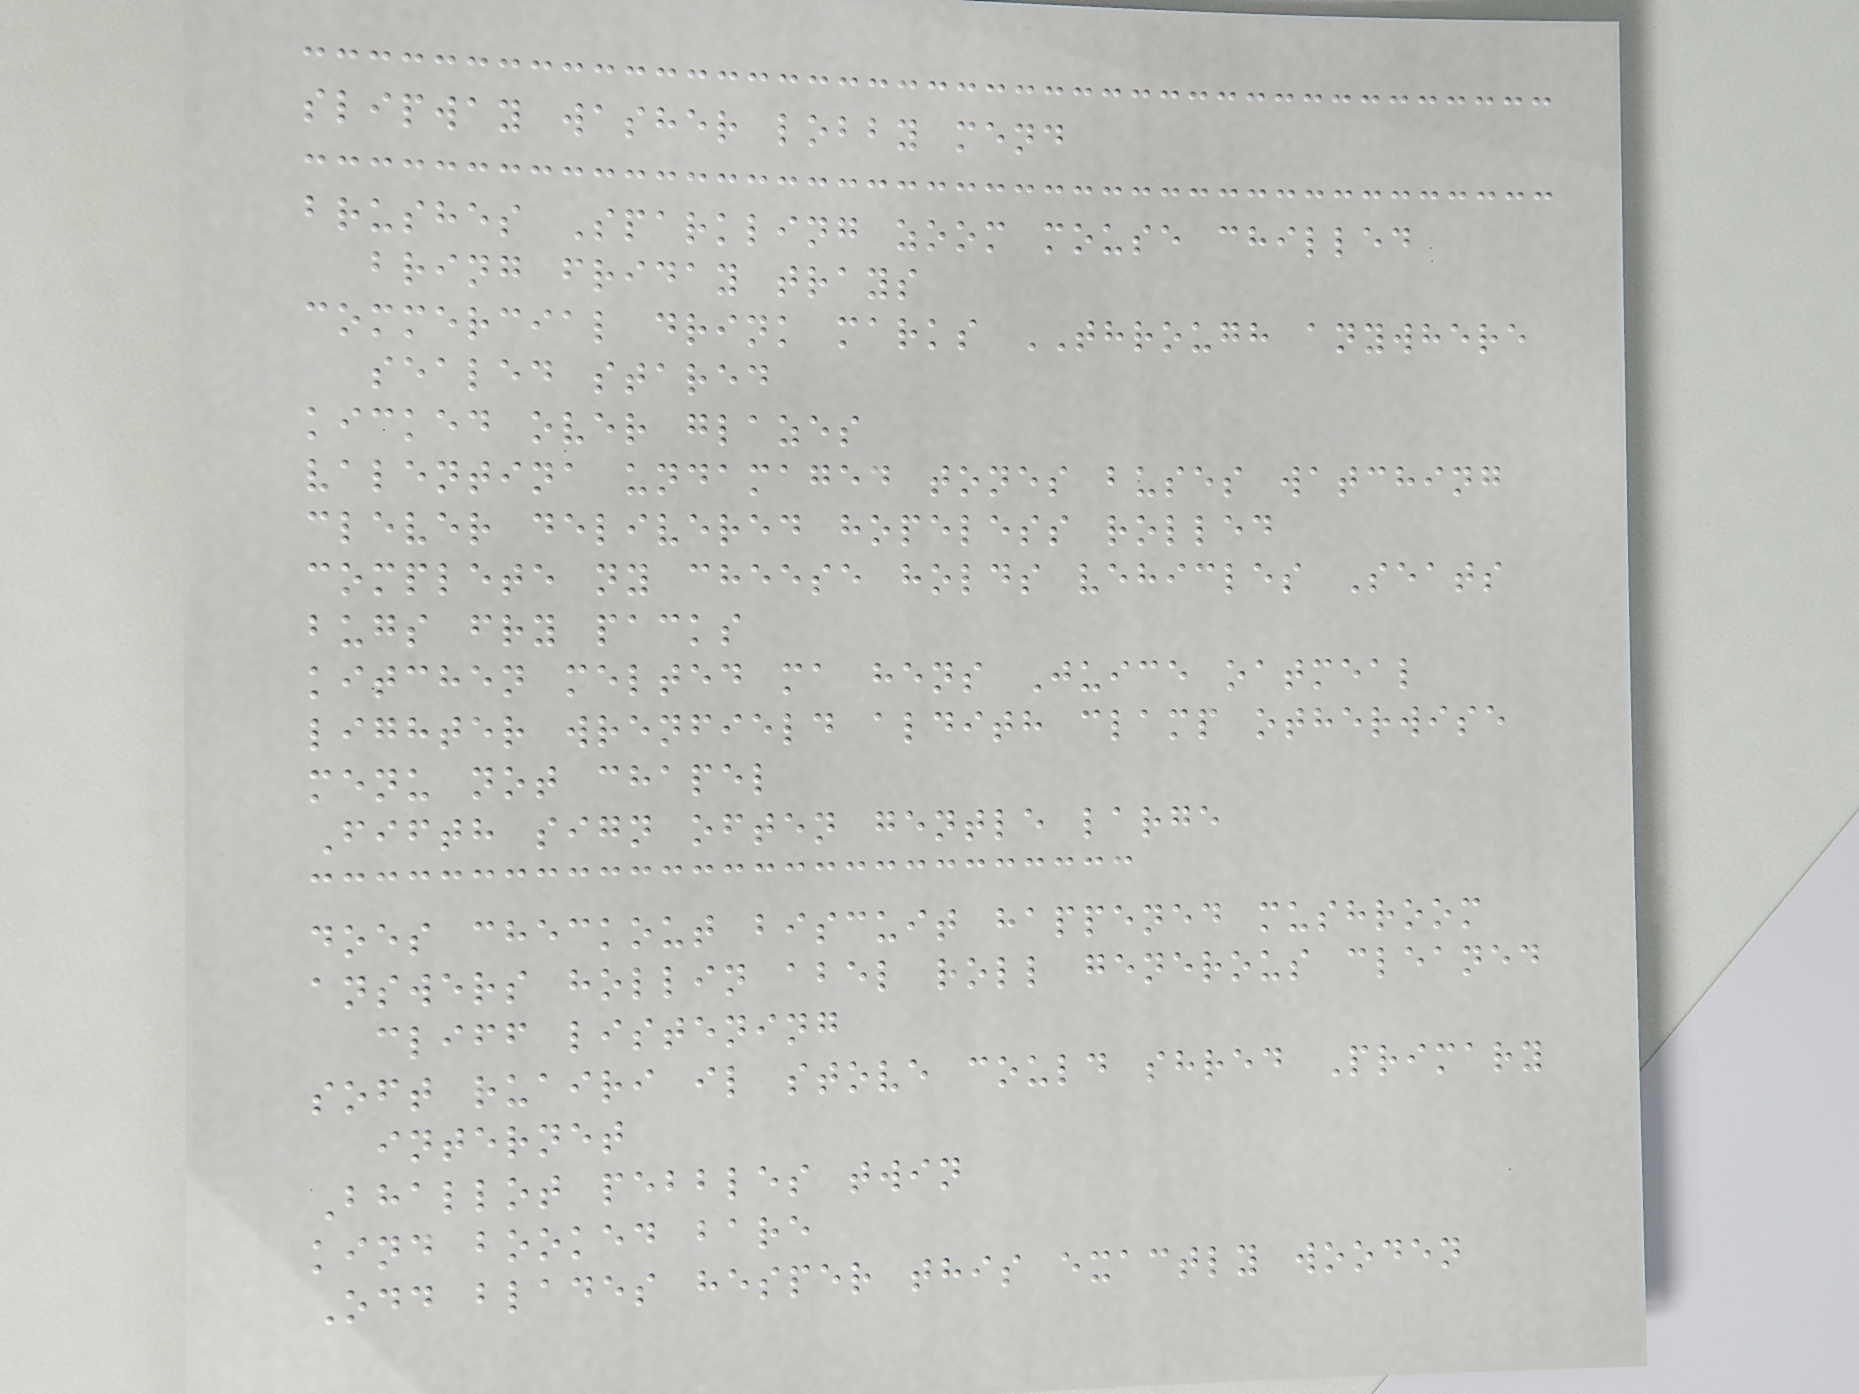slipway washer lobby mend
brushes Sparkling zoom mouse chilled
bring friday trays
commercial drink marks THROUGH anywhere
sealed stared
kicked over glazes
valentina undamaged tones buses watching
clever delivered hopeless rolled
complete ny cheese holds vehicles Seats
bugs fry packs
kitchen melted ma hens Juice oatmeal
lighter wrenfield aldith clamp otherwise
menu not chapel
Fifth sign often gentle large
does checkout biscuit happened mushroom
answers hollin abel roll generous cleaned
cliff listening
soft ruairi il stove could shred Primary
internet
Bhallot pebbles twin
kind booked bare
Odd blades hesper this exactly wooden
